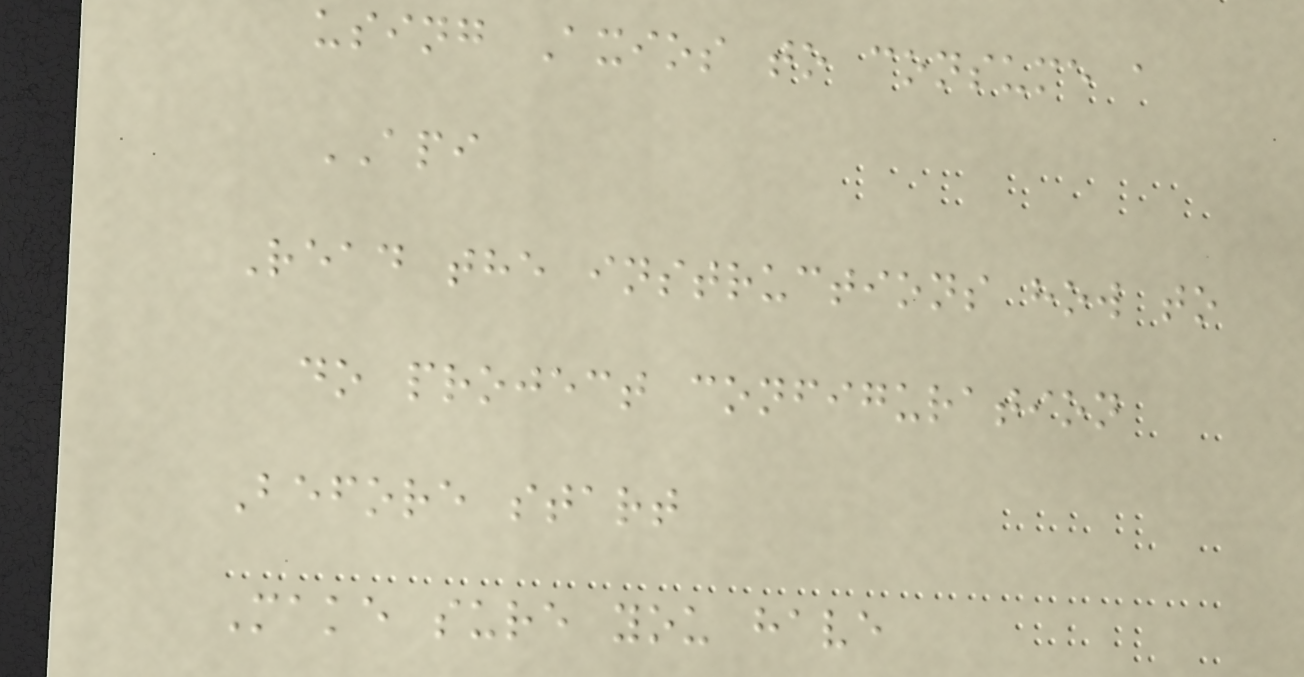using Axios to consume a
API
Read the instructions how to
do project configuration
Before start
Make sure you have
